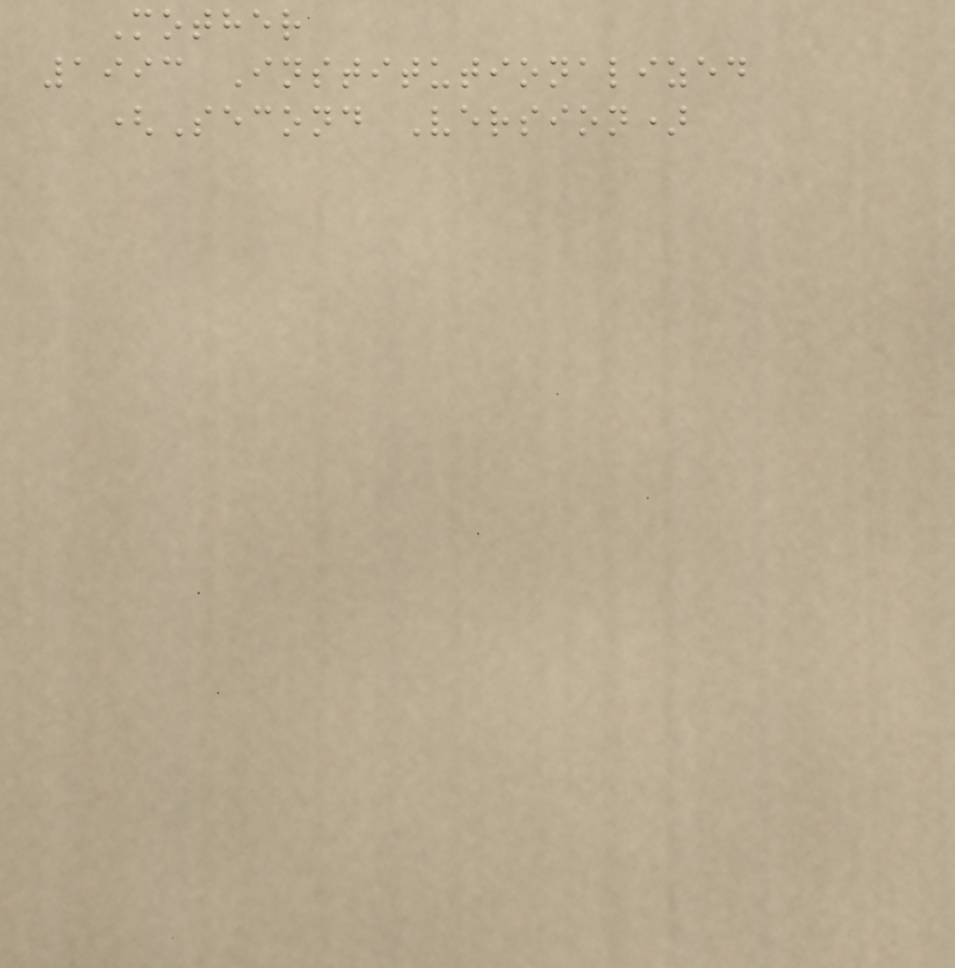Mother
1993 Institutionalized
(Second Version)
